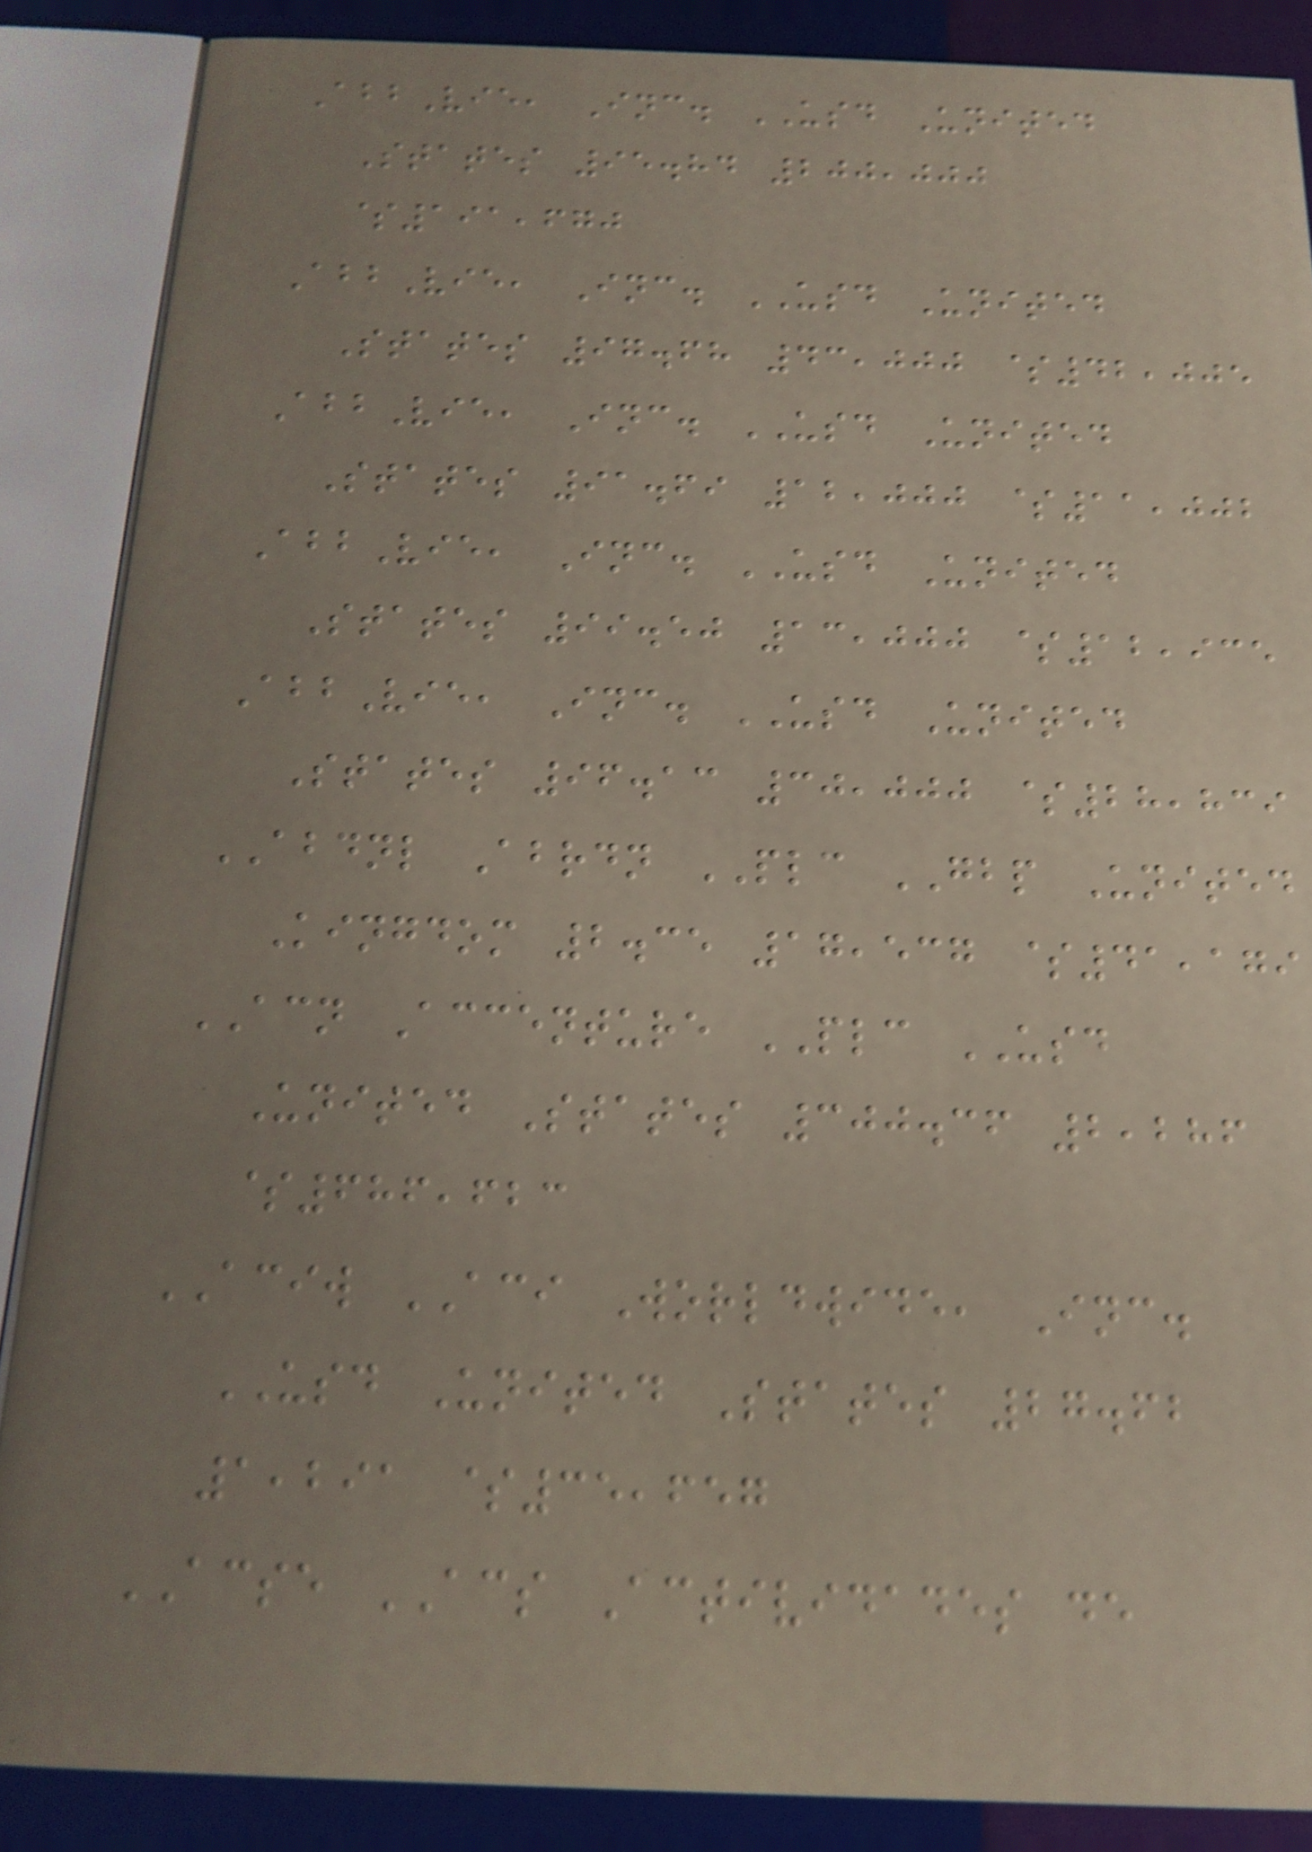AbbVie, Inc. USD United
States 95.84 200,000
$191,670
AbbVie, Inc. USD United
States 97.68 43,000 $42,005
AbbVie, Inc. USD United
States 91.69 12,000 $11,002
AbbVie, Inc. USD United
States 99.50 13,000 $12,935
AbbVie, Inc. USD United
States 96.13 30,000 $28,839
ABDNL Abrdn PLC GBP United
Kingdom 2.35 17,537 $41,179
ACN Accenture PLC USD
United States 300.36 2,286
$686,623
ACIW ACI Worldwide, Inc.
USD United States 27.62
1,291 $35,657
ACSE ACS Actividades de
